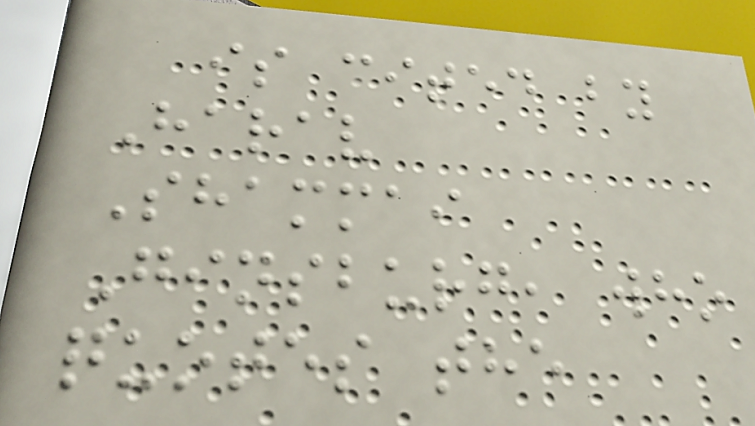is cited by
Harav
Shammai
Ginsburg, who
quotes the
